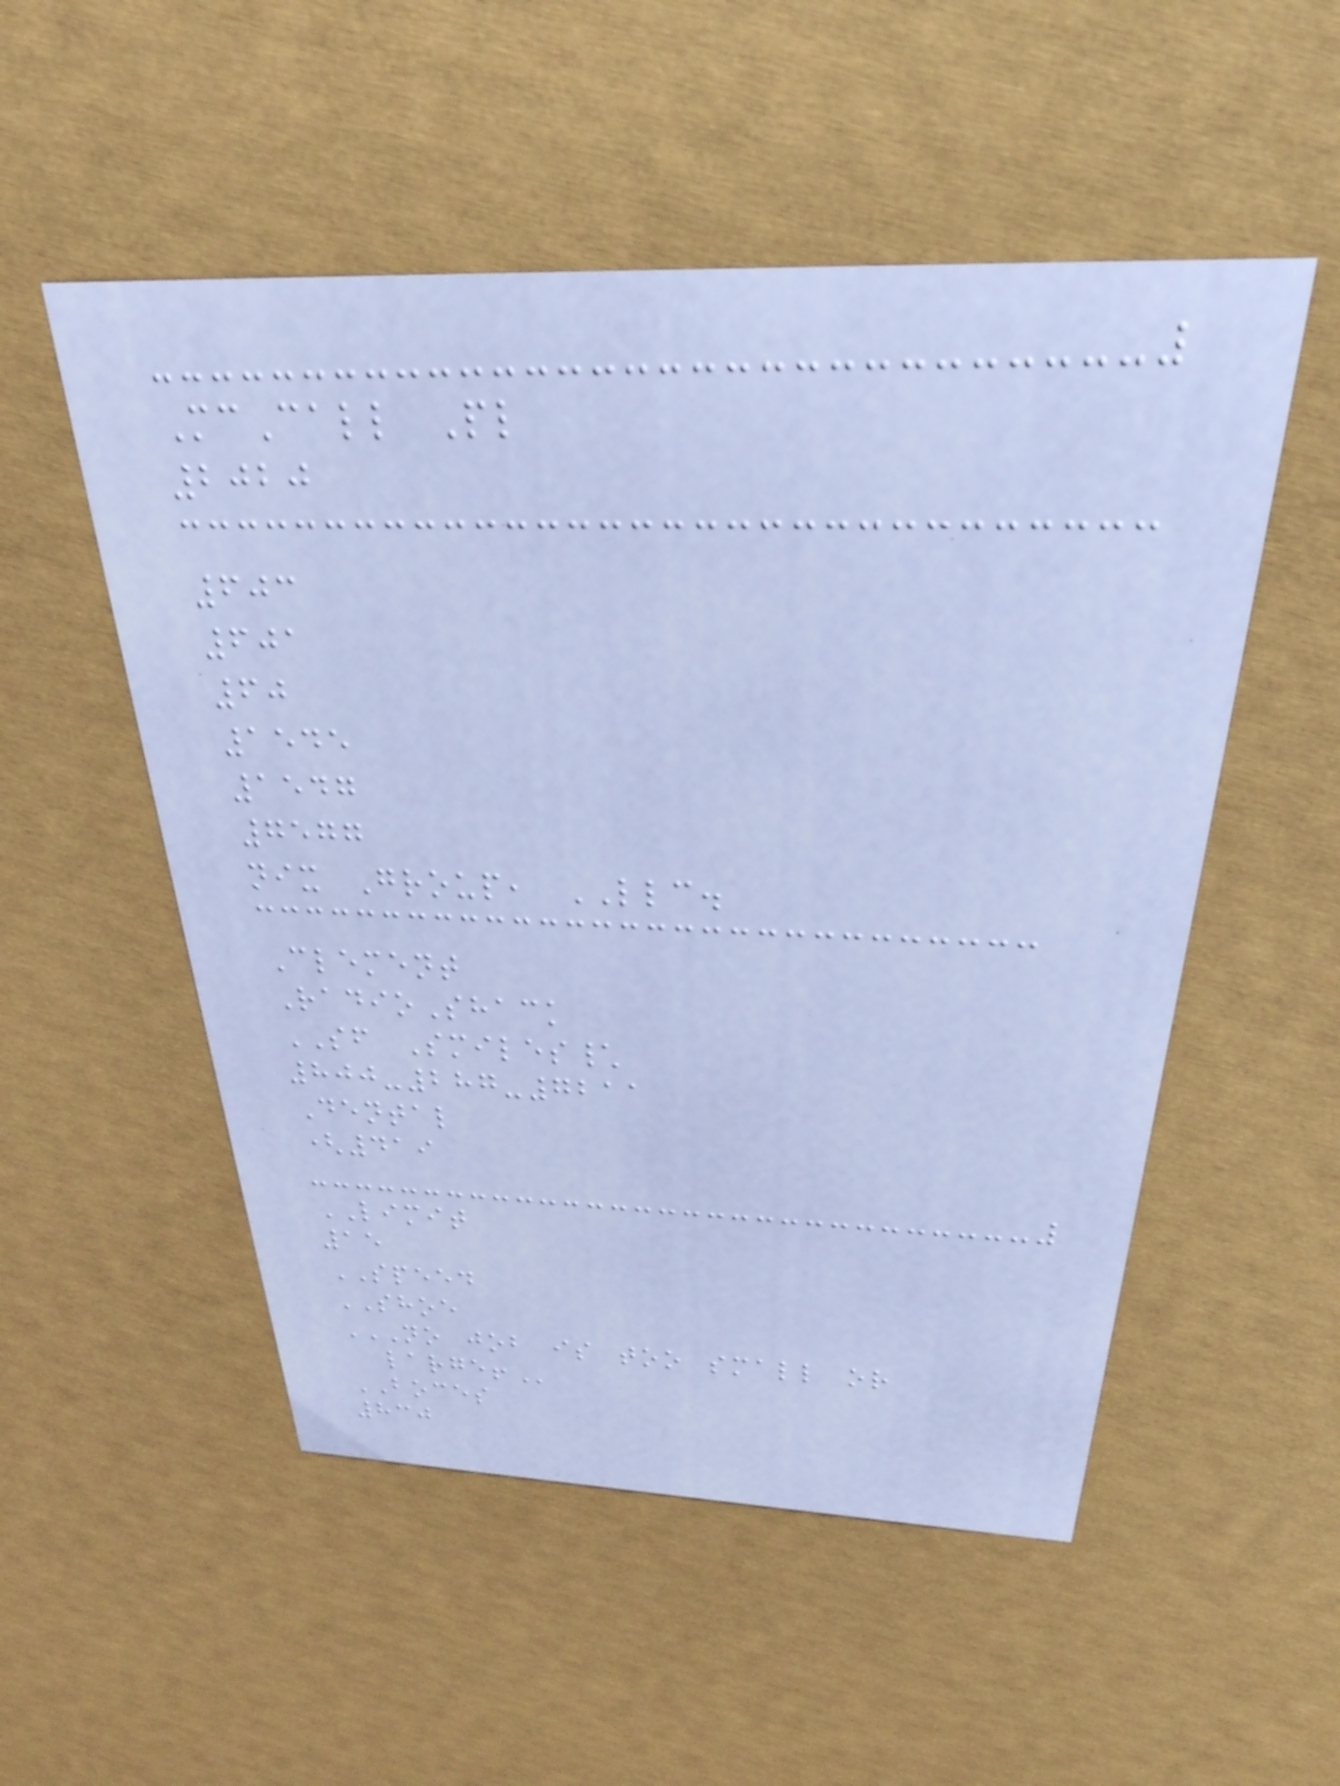McCall Pl
2020
603
601
60
1545
1547
7577
nix Group, LLC.
Clement
RadioShack
SF Smiles\
800-287-7211
Dental
(419
LIMIT
15
SPEED
SHOE
NO JOB IS TOO SMALL OR
LARGE!
BOCES
830
